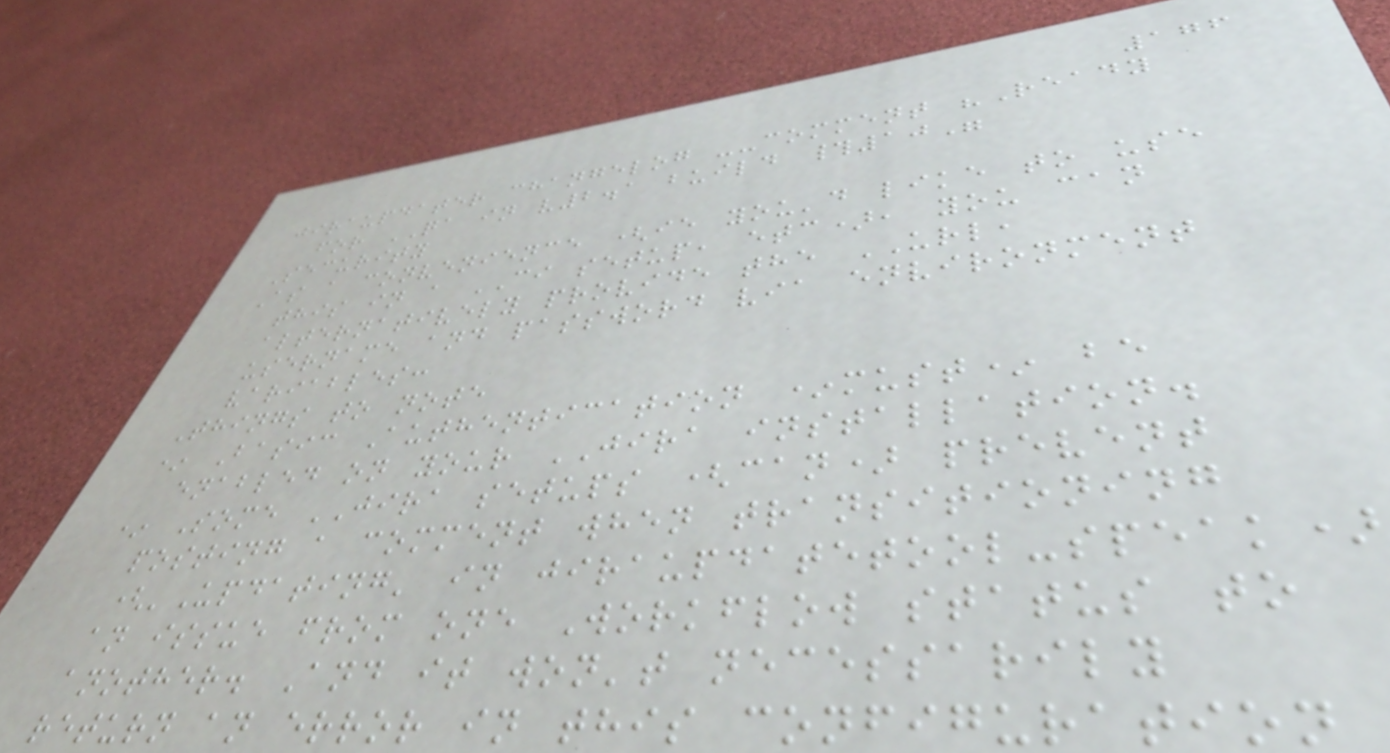176
jiraupdater changelog --comment "Ready
for QA in v2.1 build #10"
Security
As a convenience (ie you'd like to use
this in a CI setup, etc), you can
alternatively provide the URL,
username and password via environment
variables:
Things to note
* Basic Authentication *must* be
enabled on your JIRA installation.
* Some JIRA setups (can) prevent
posting a comment when transitioning
('Updating' in jiraupdatetool-speak)
an issue from one Workflow status to
another. And it won't necessarily
return an error in this configuration
